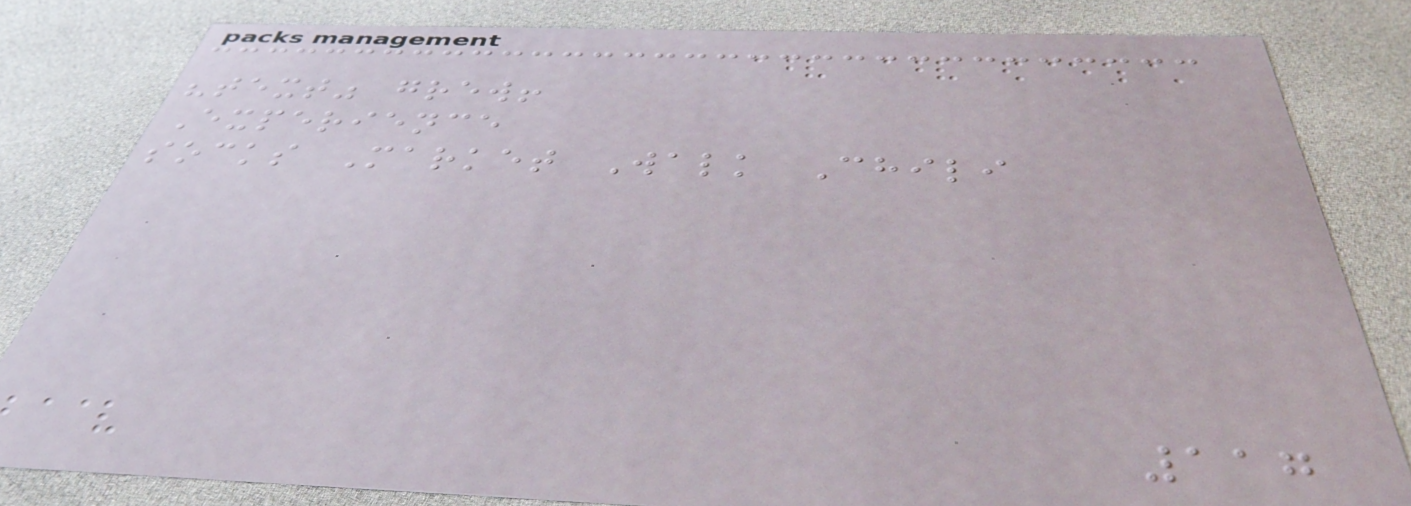"text" grew!
Experience
socks Market Walk Chili
117
